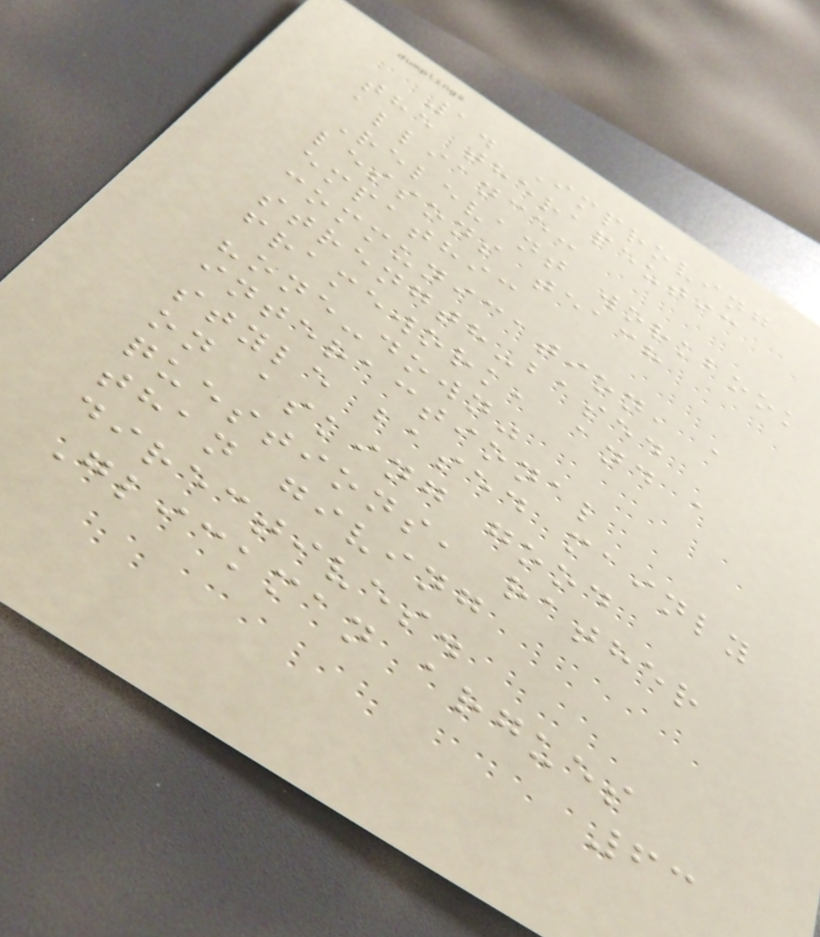1. Improving
the therapeutic
alliance:
Relevant workbook
lessons teach
empathic
communication, a
strength-based
framework, and a
"one-down"
interactional
style based mainly
on asking good
questions, rather
than giving
directives.
Glickman argues
63
